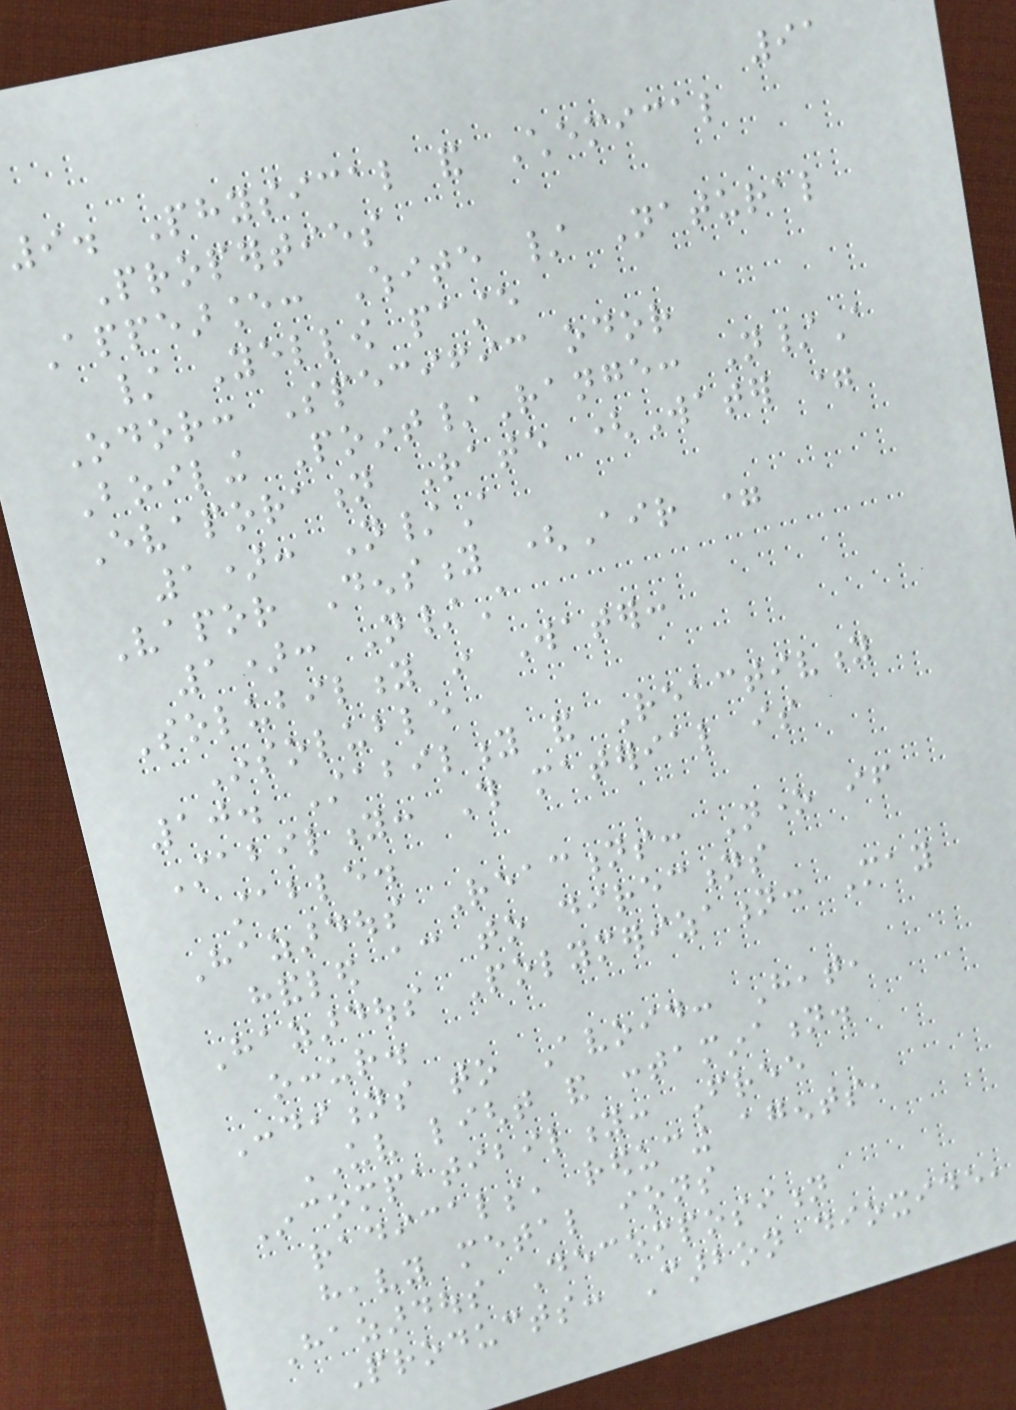91
9. Physical and Chemical
Properties
Appearance: White / Natural
/ Yellow paste
Odor: Specific odor
Boiling Point/Range: N/A
Evaporation Rate (Water =
1): N/A
Vapor Density (Air =
1): N/A
Solubility in Water:
Insoluble
10. Stability and Reactivity
Stability: This material is
stable.
Hazardous Reactions: None if
handled according to directions
Hazardous Polymerization: May
occur.
Conditions to Avoid: Heat,
UV light and contamination.
Incompatibility: Free
radicals, reducing agents,
heavy metal ions
Hazardous Decomposition
Products: Carbon dioxide,
